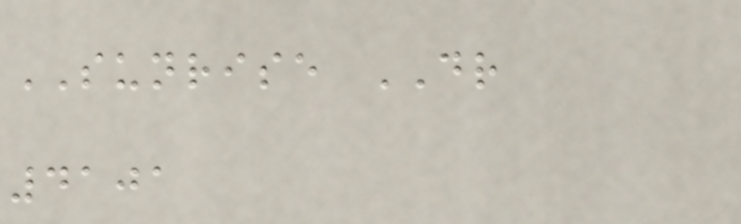SUNRISE DR
4101
